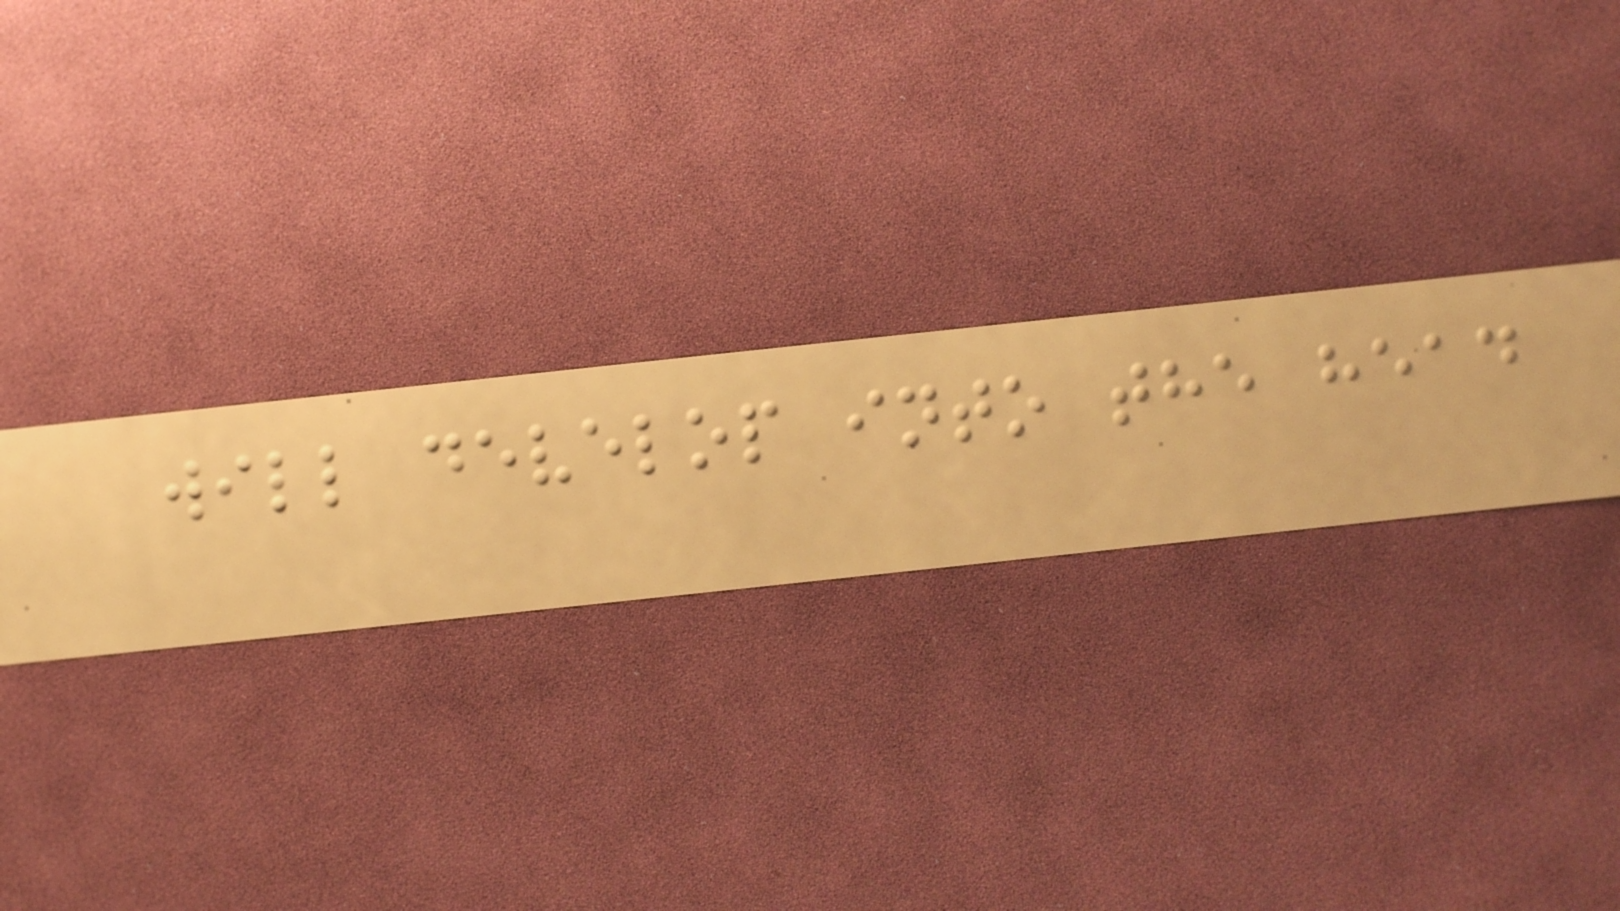will develop into the head
